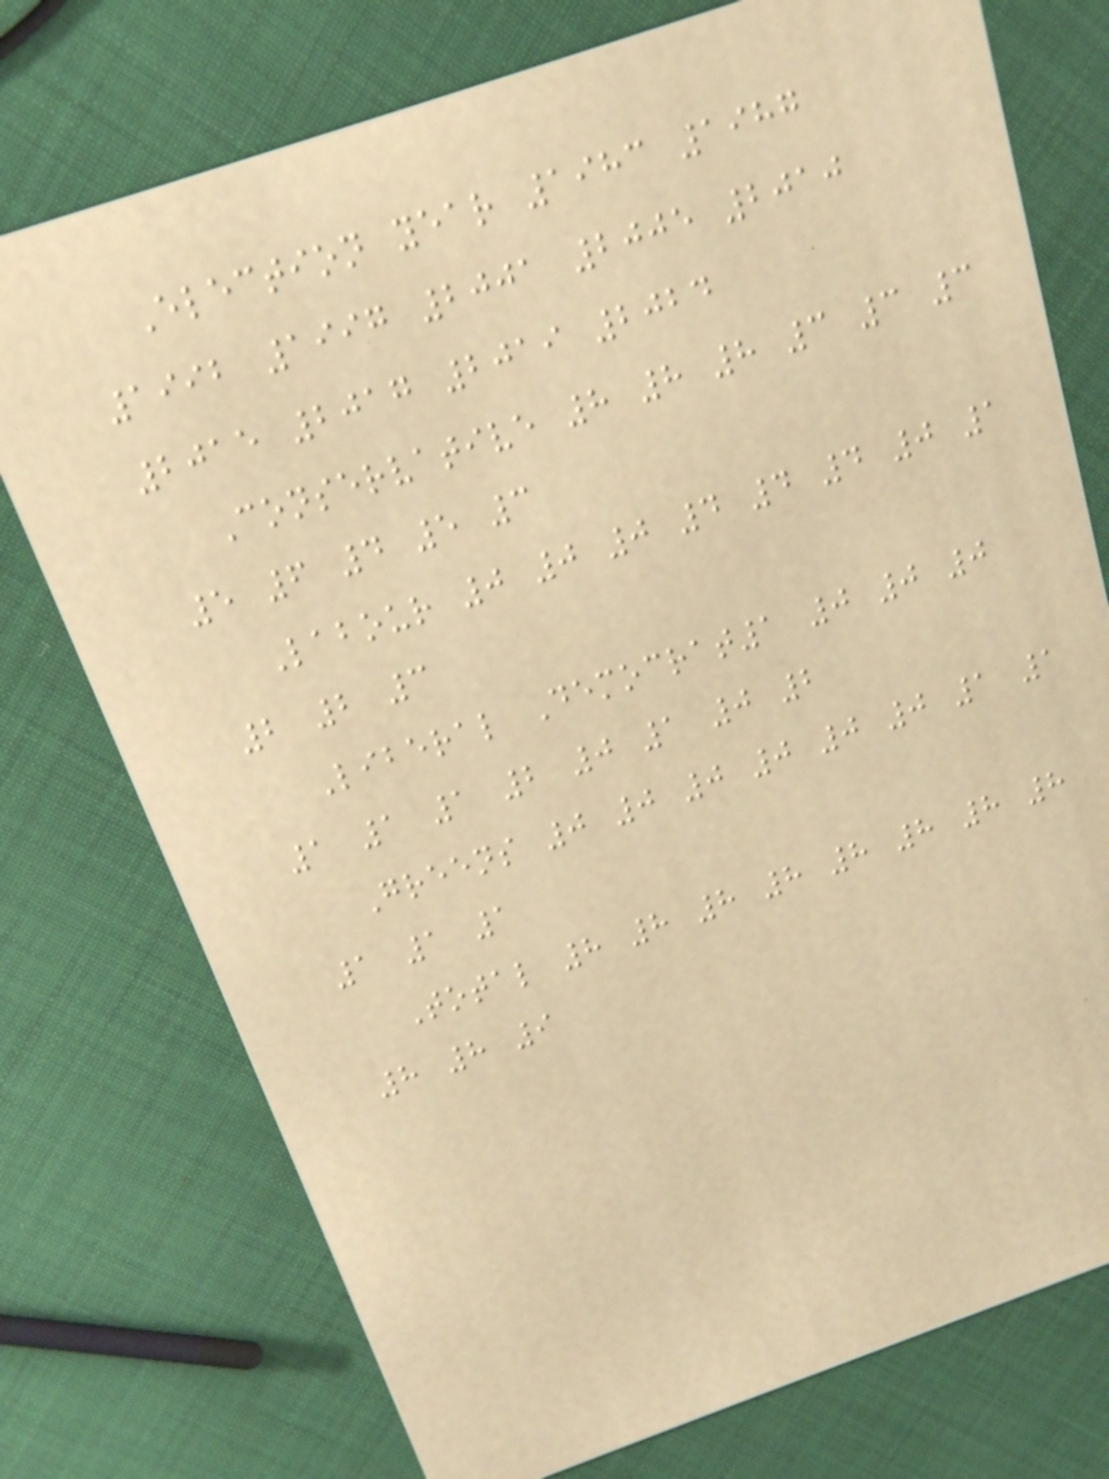Election year 1983 1987
1992 1997 2001 2005 2010
2015 2017 2019 2024
Conservative 8 8 8 3 3 3
5 6 4 5 3
Labour 0 0 0 4 4 4 0 1
2 2 3
Liberal Democrat1 0 0 0
1 1 1 2 0 1 0 2
Greens 0 0 0 0 0 0 1 1
1 1 1
Total 8 8 8 8 8 8 8 8
8 8 9
